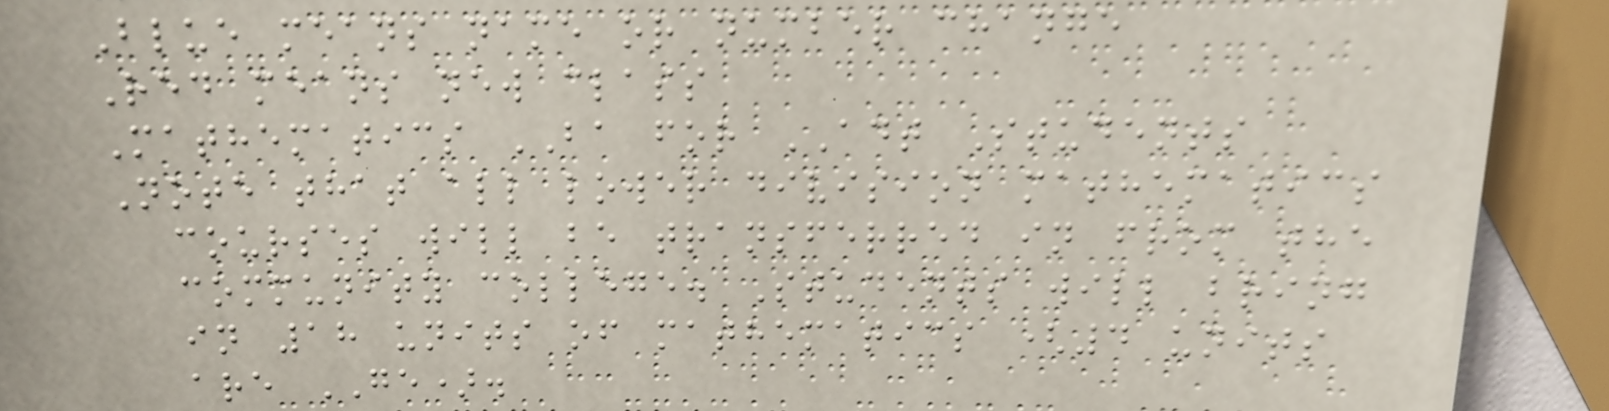Blue means name or number change
Red means new class
Mathematics BA for ADT Students
Note that all lower division mathematics
courses will be transferred in from the
community college. Students will bring
in 18 units of mathematics (4 units
are GE).
